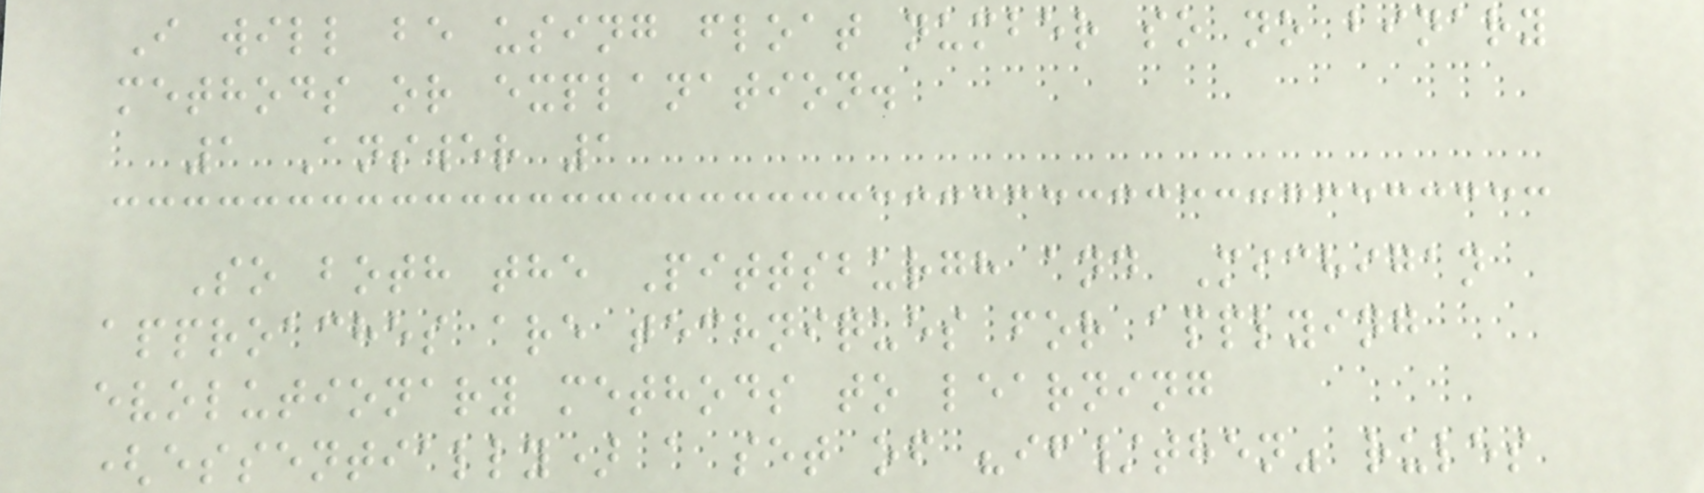I will be using float number so no binary
methods or explanation.
1 Answer 1
So both the Pittsburgh and Michigan
approaches are techniques for applying
evolutionary methods to learning
(essentially) a set of "if/then" rules
